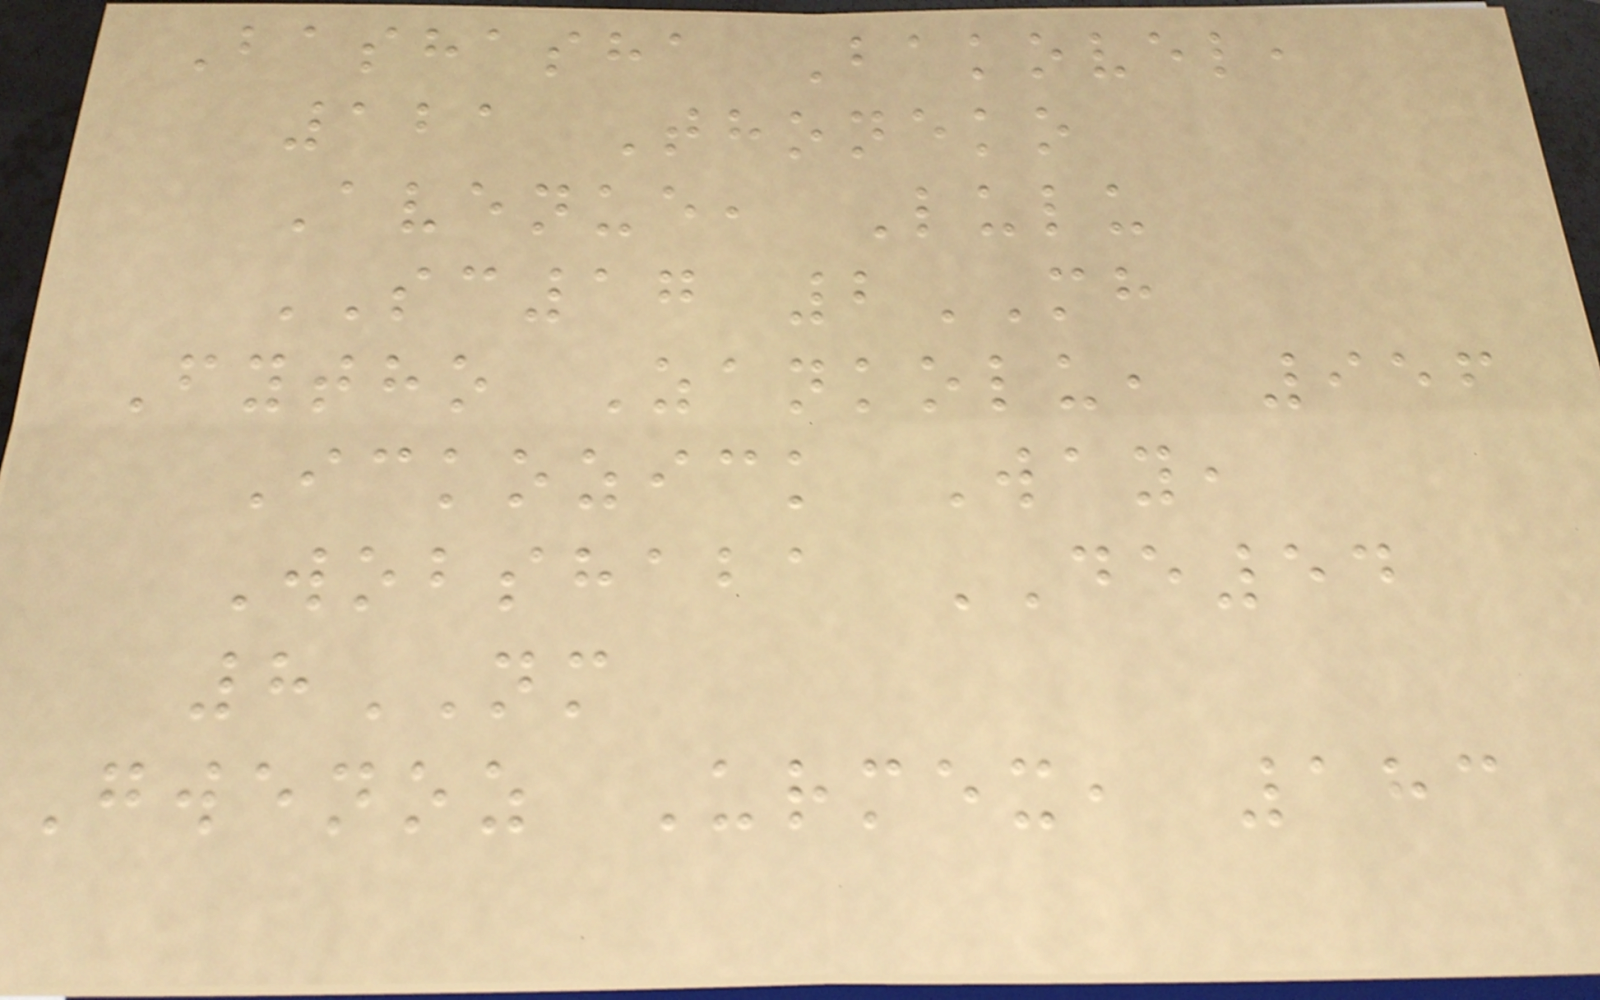Bashasha Bakovel,
121 Thoneko
Avenue, Lulu
SC17 2MH
Fytho Zankolu, 956
Ickozick Way,
Wobshaba DE54
8NM
Gwenoz Urmex, 183
